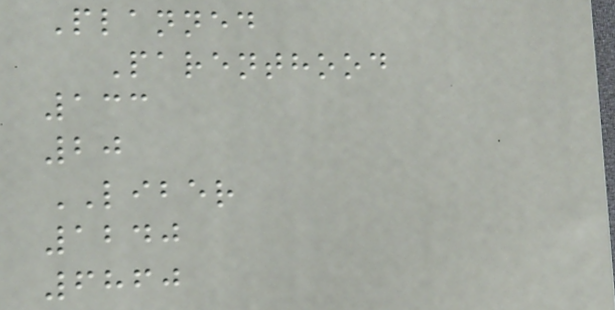Planned
Parenthood
133
20
LIBER
1240
6860
